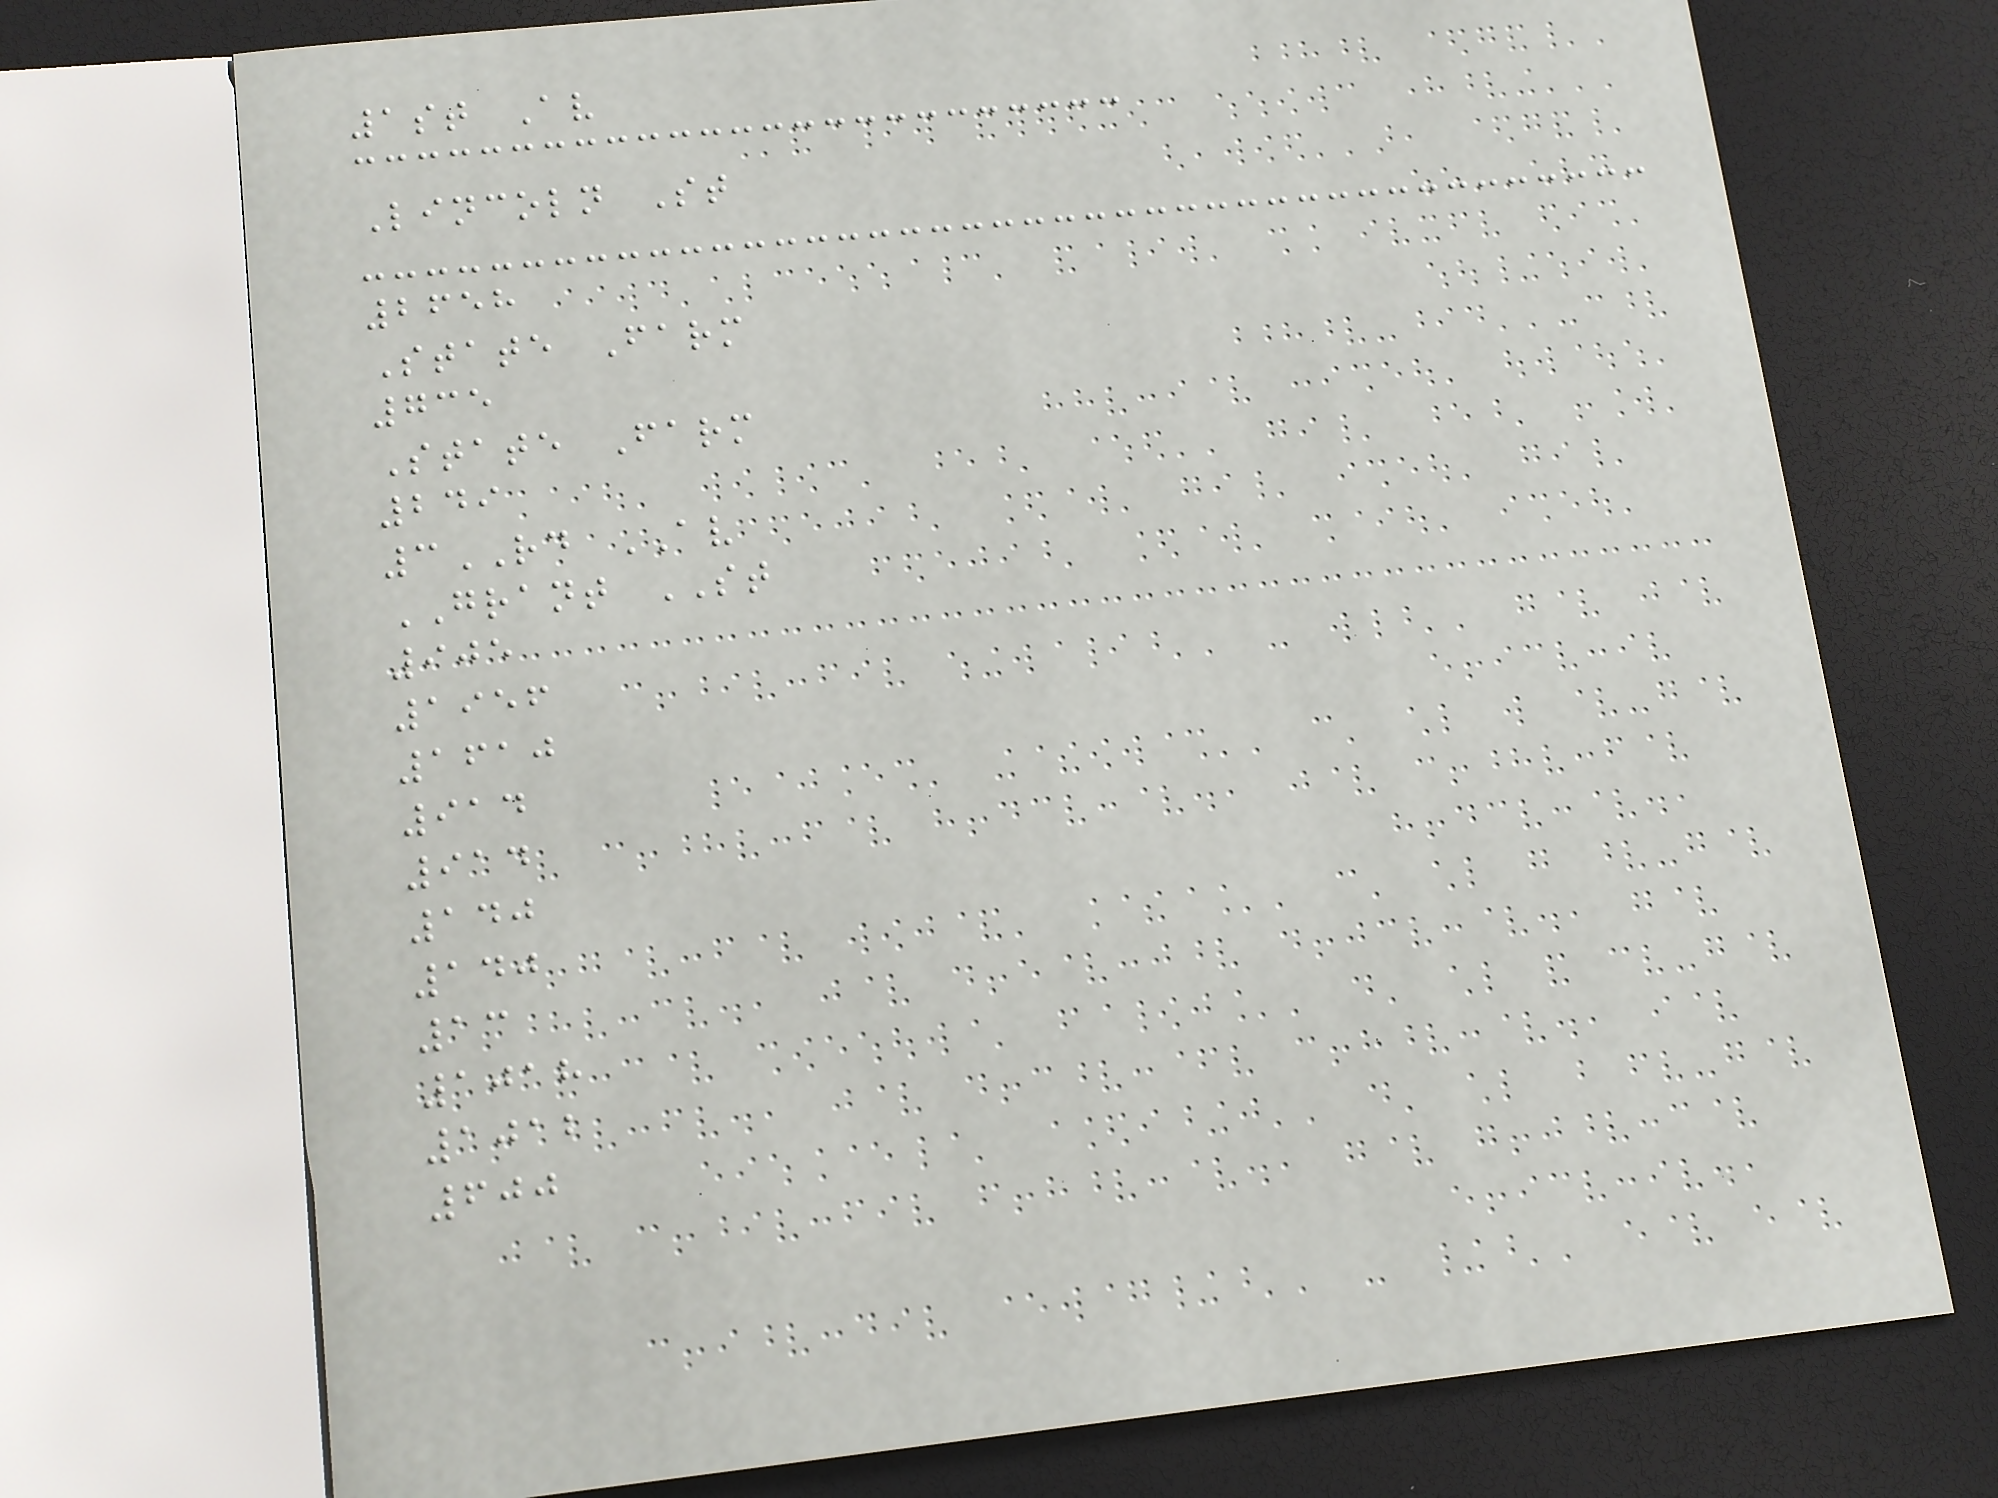1st Av
Lincoln St
2658
State Farm
735
State Farm
249
3RD AV
GRANT ST
905
1956
1610
914
914
140
140
13
1018
1012
600
